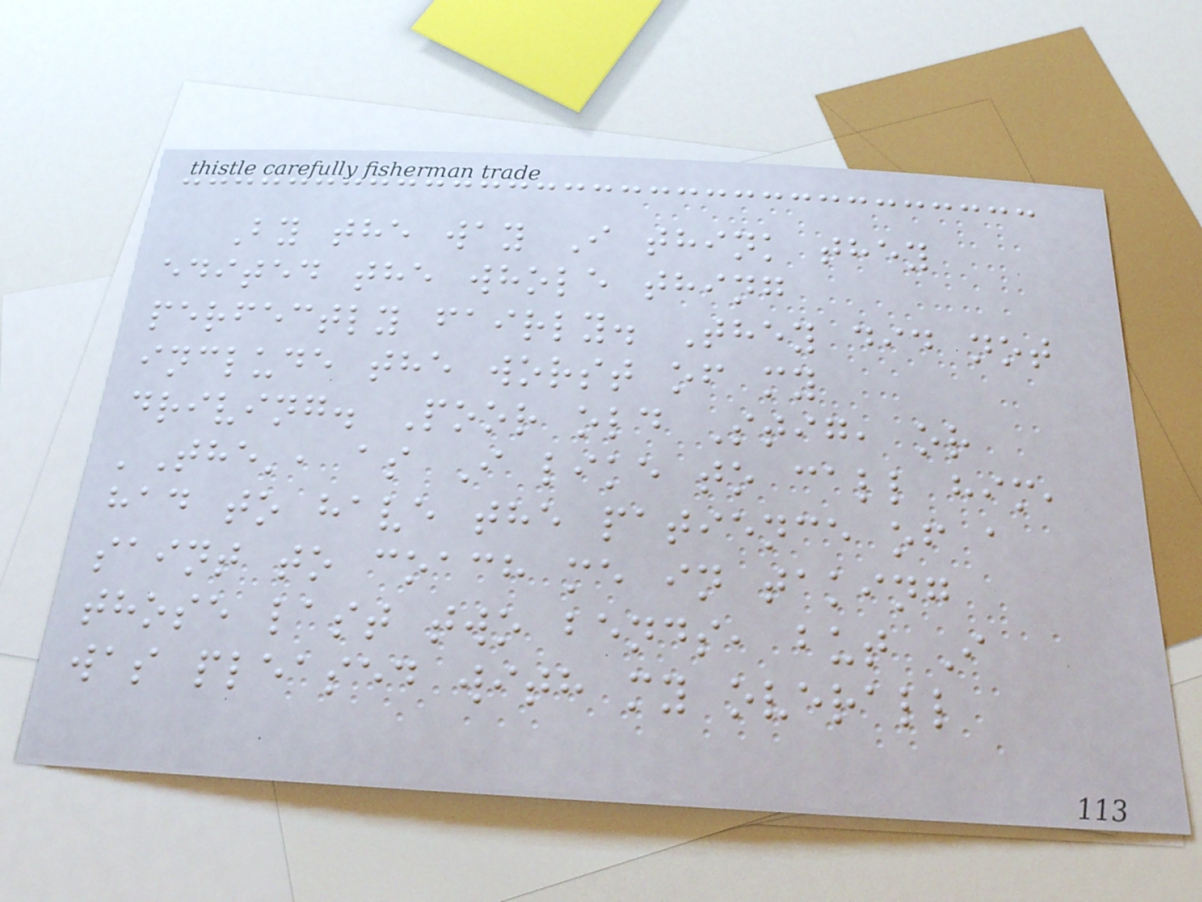By the way I think they
edited the whole thing
perfectly fairly. They did not
include the worst of my
driving. Poor old Stig, or
'The', as I like to call him,
had to have the patience of a
saint to coach me in taking
those last two bends, but I
was pleased with my overall
